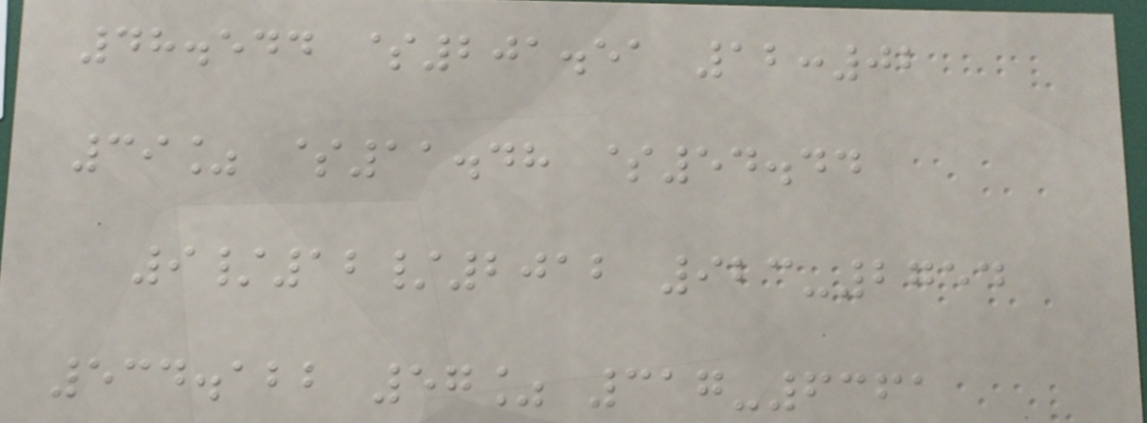48.544 $201.51 12:02
39% $11.48 $54.44
9/12/2012 923-2754
534.122 57% 317-6361
